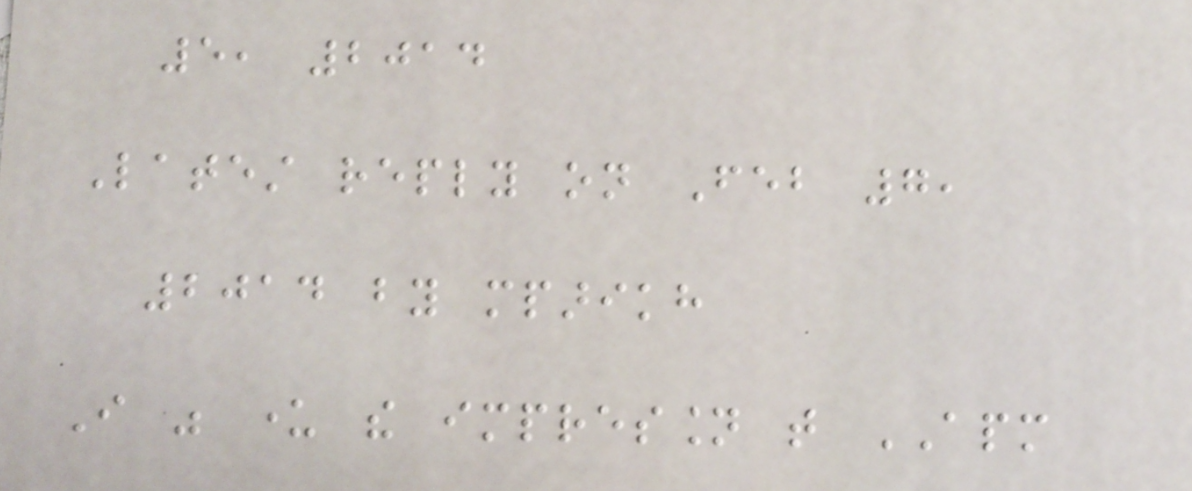5, 2014
Latest reply on Feb 7,
2014 by mparikh
I was under the impression that APM
